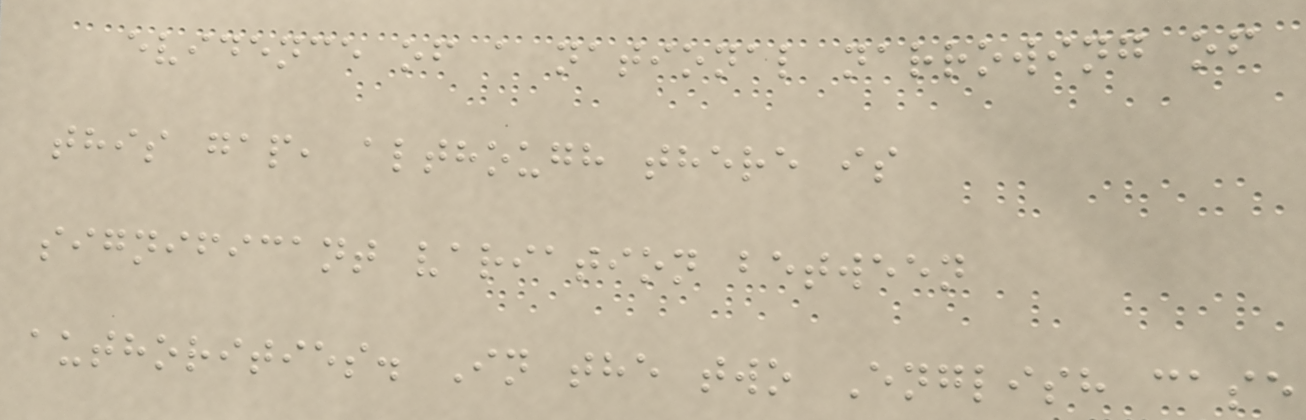evidence of a national narrowing of
this gap, although there is
significant variation between
authorities. In the two English case
